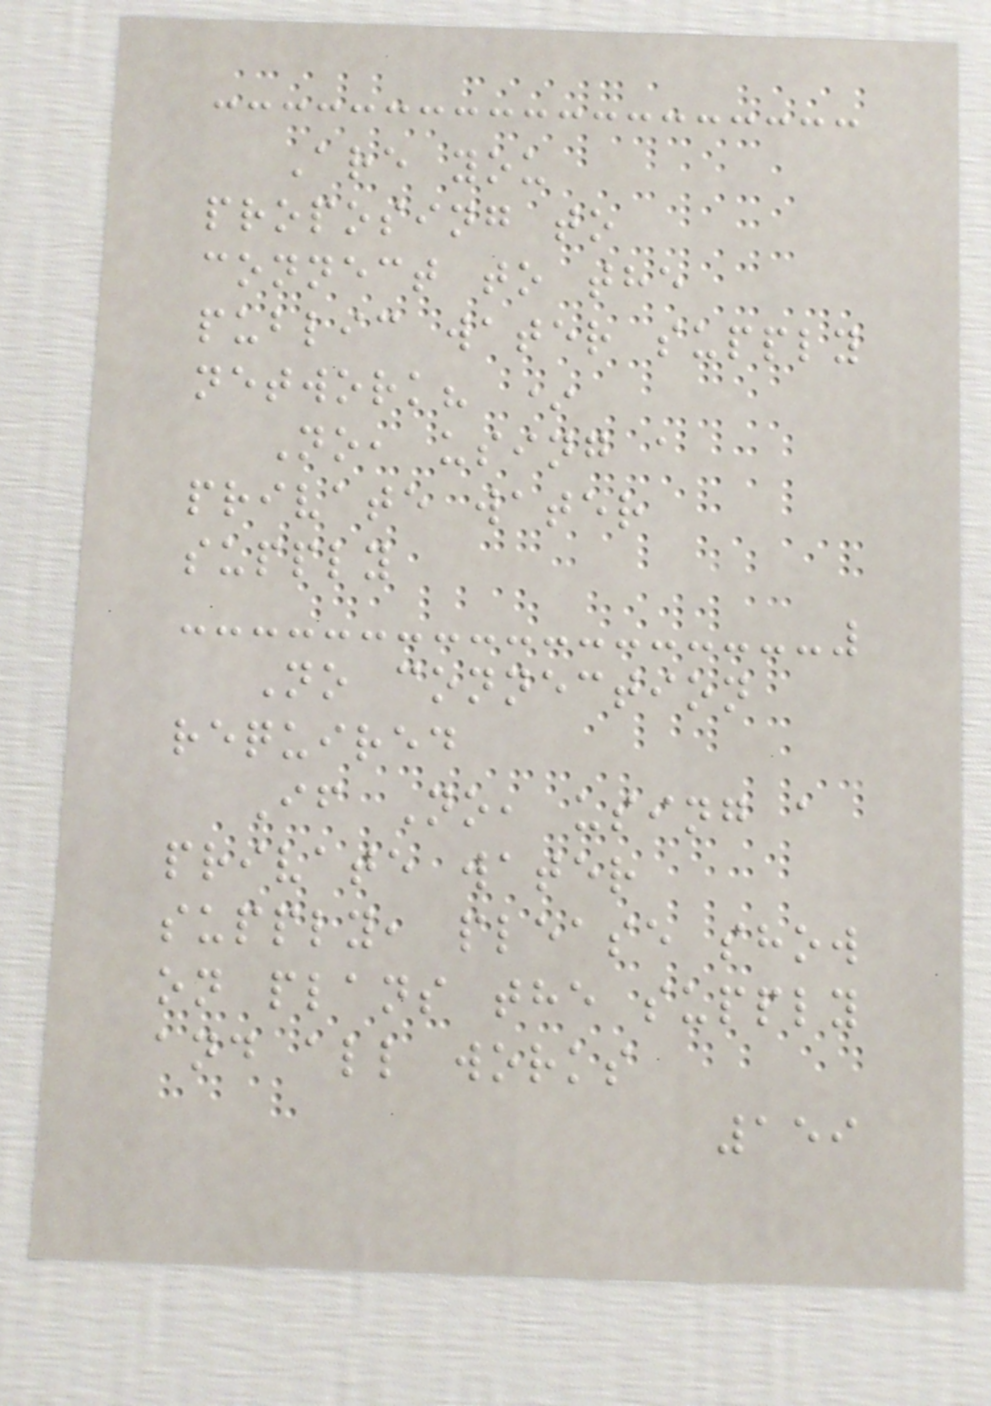Are you
proposing to
connect to the
public water supply
network? *
No, using a
private water
supply
No connection
required
If No, using a
private water
supply, please show
on plans the supply
and all works
159
